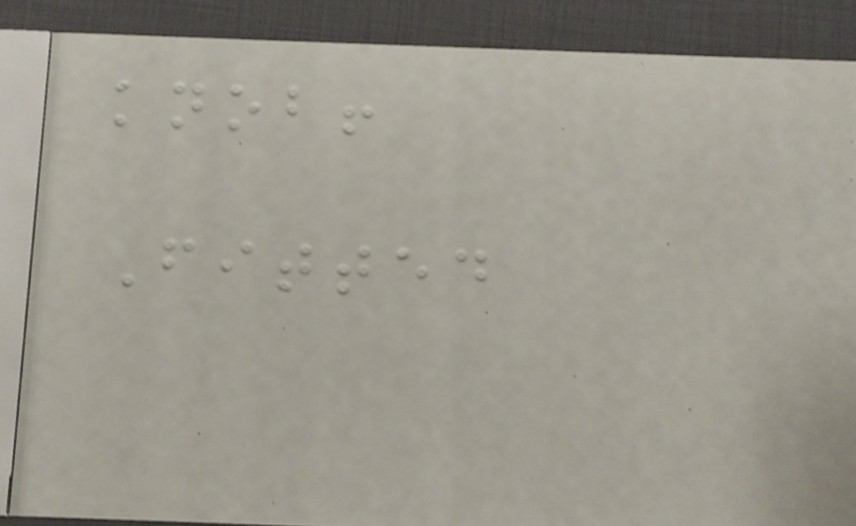knob!
Fitted
